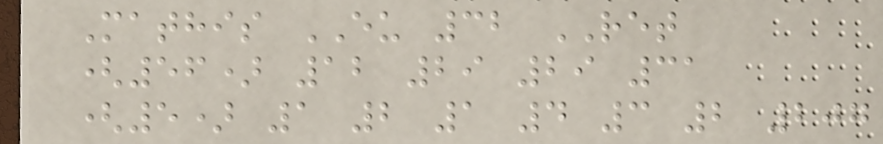Mathis EU 32 RET
(56) 12 29 29 31
(5) 1 2 1 4 3 2 207
